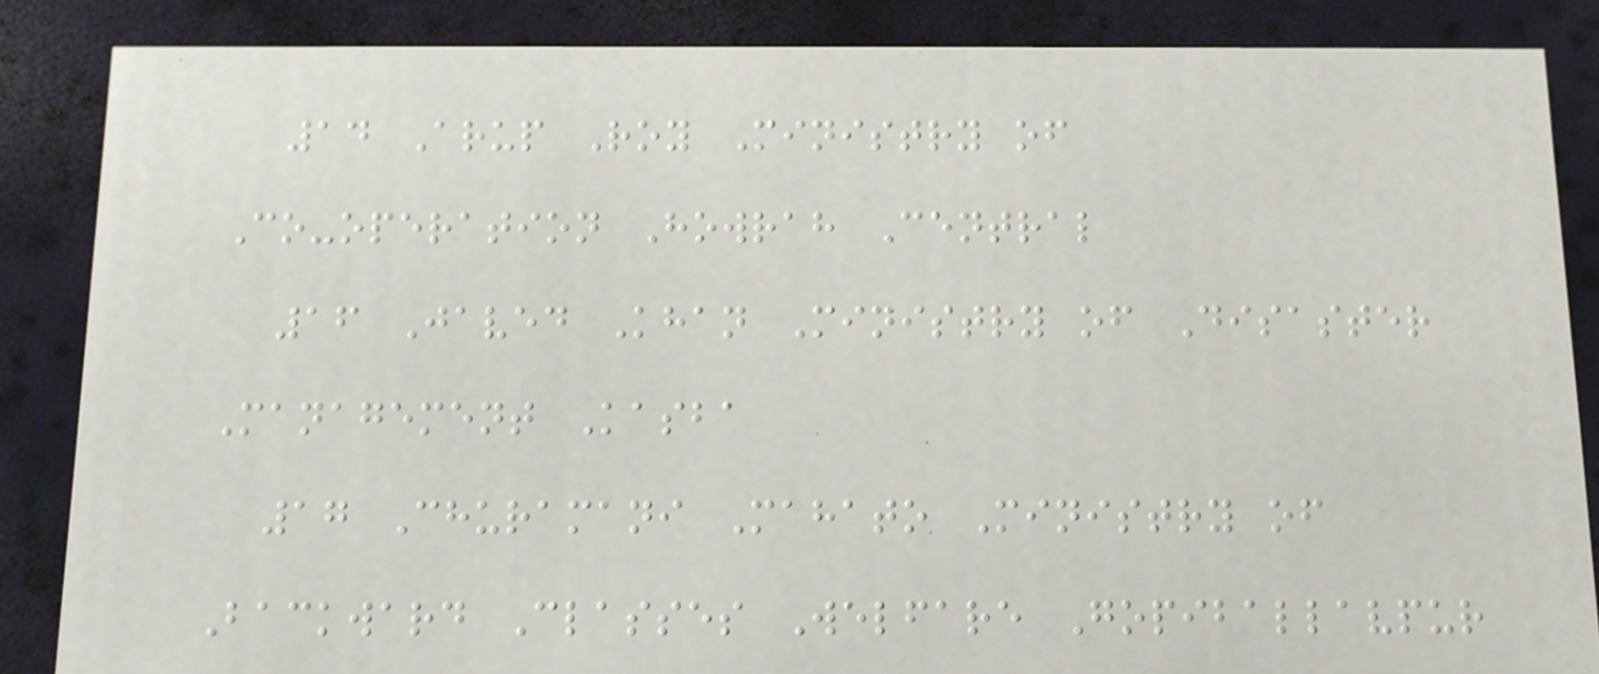14 Arup Roy Ministry of
Co-operation Howrah Central
16 Javed Khan Ministry of Disaster
Management Kasba
17 Churamani Mahato Ministry of
Backward Classes Welfare Gopiballavpur
